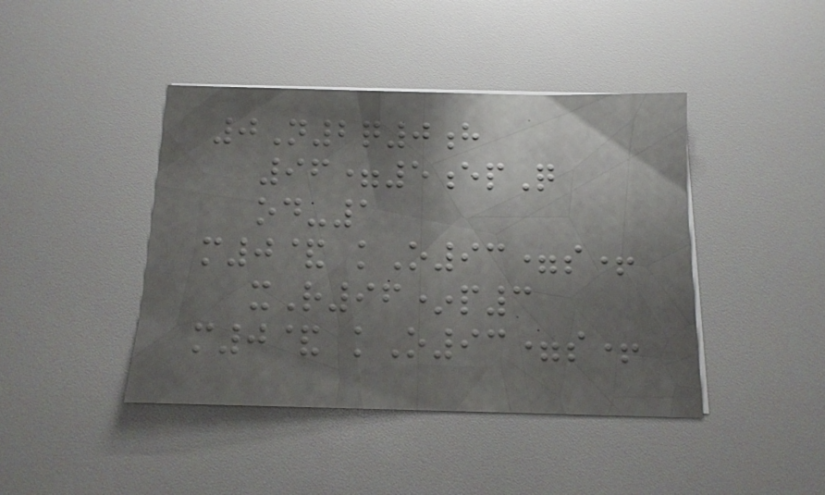0N2q0h
96=5epQ
od-1
m0& kO93=s+
xR96*p3
m0& kO93=s+
